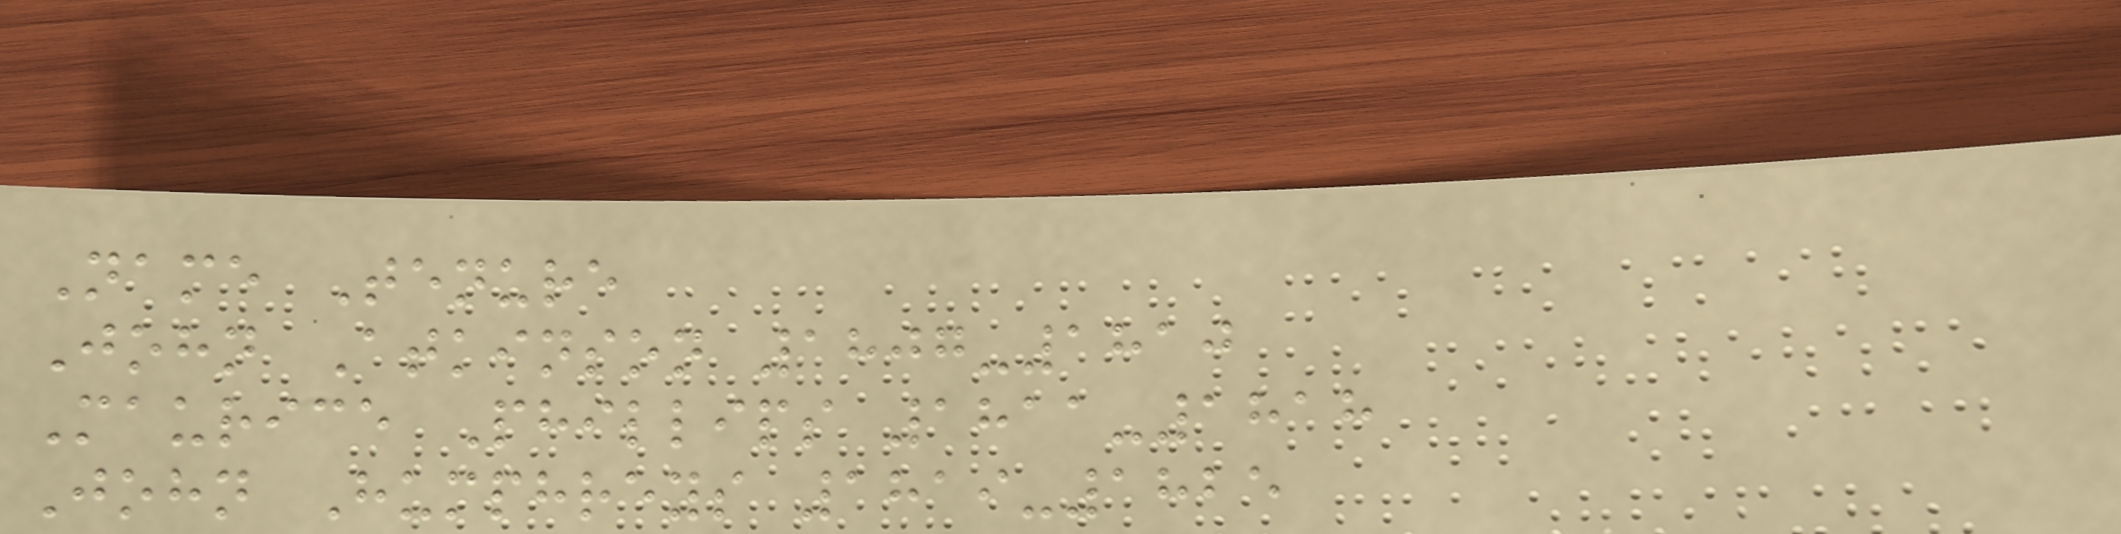Name Tenure
John Atkinson 1807-1810
Maurice Phillips 1811-1818
John Humphreys 1819-1825
